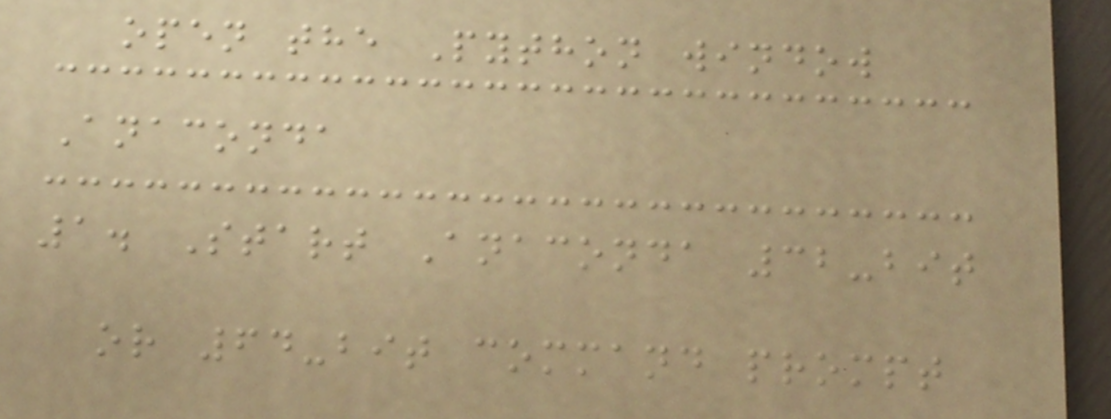open the Python window
Anaconda
1. Start Anaconda 32-bit
or 64-bit command prompt
